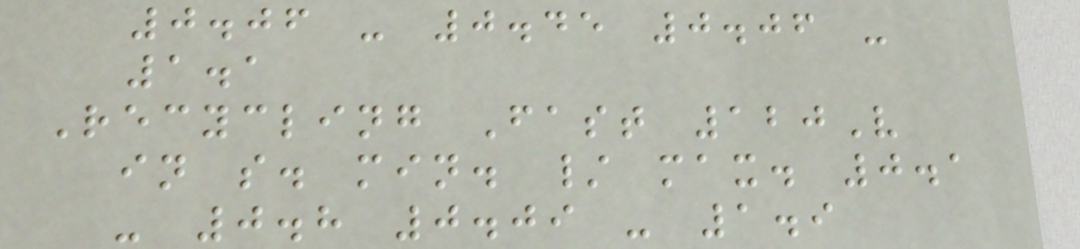0.06 - 0.45 0.06 -
1.1
Recycling Fast 120V
in s. min. / max. 0.1
- 0.8 0.09 - 1.9
